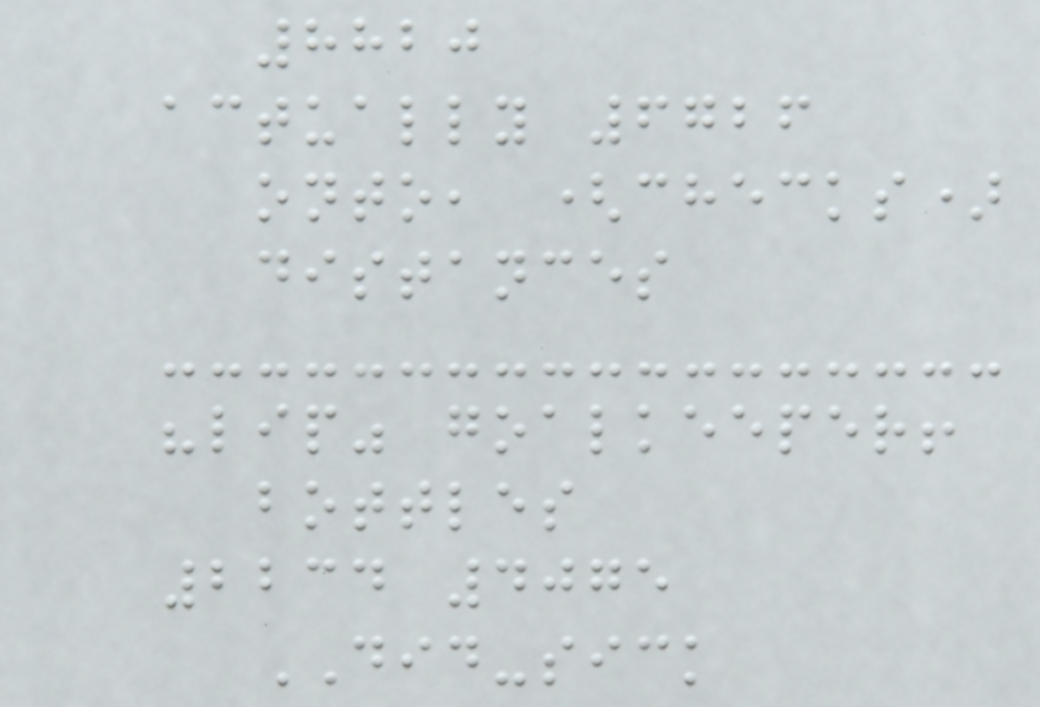8820
actually 6726
onto, (checks)
distances
"lip" goalkeeper!
bottles
2234 4075
DID-sick
